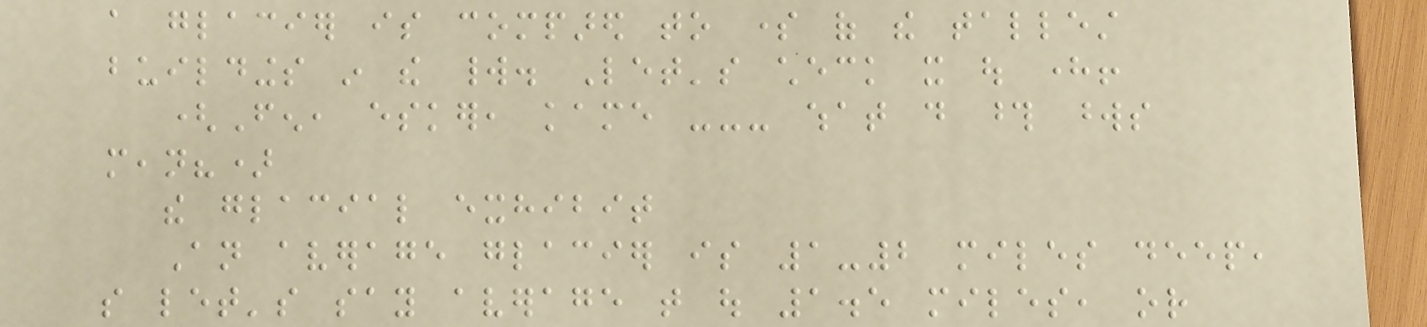a glacier is compared to some of the tallest
buildings in the world. Let's check it out here!
(Fen, esker, kame --- what do those words
mean?)
the glacial exhibit
An average glacier is 1-2 miles deep,
so let's say average that out 1.5 miles, or
